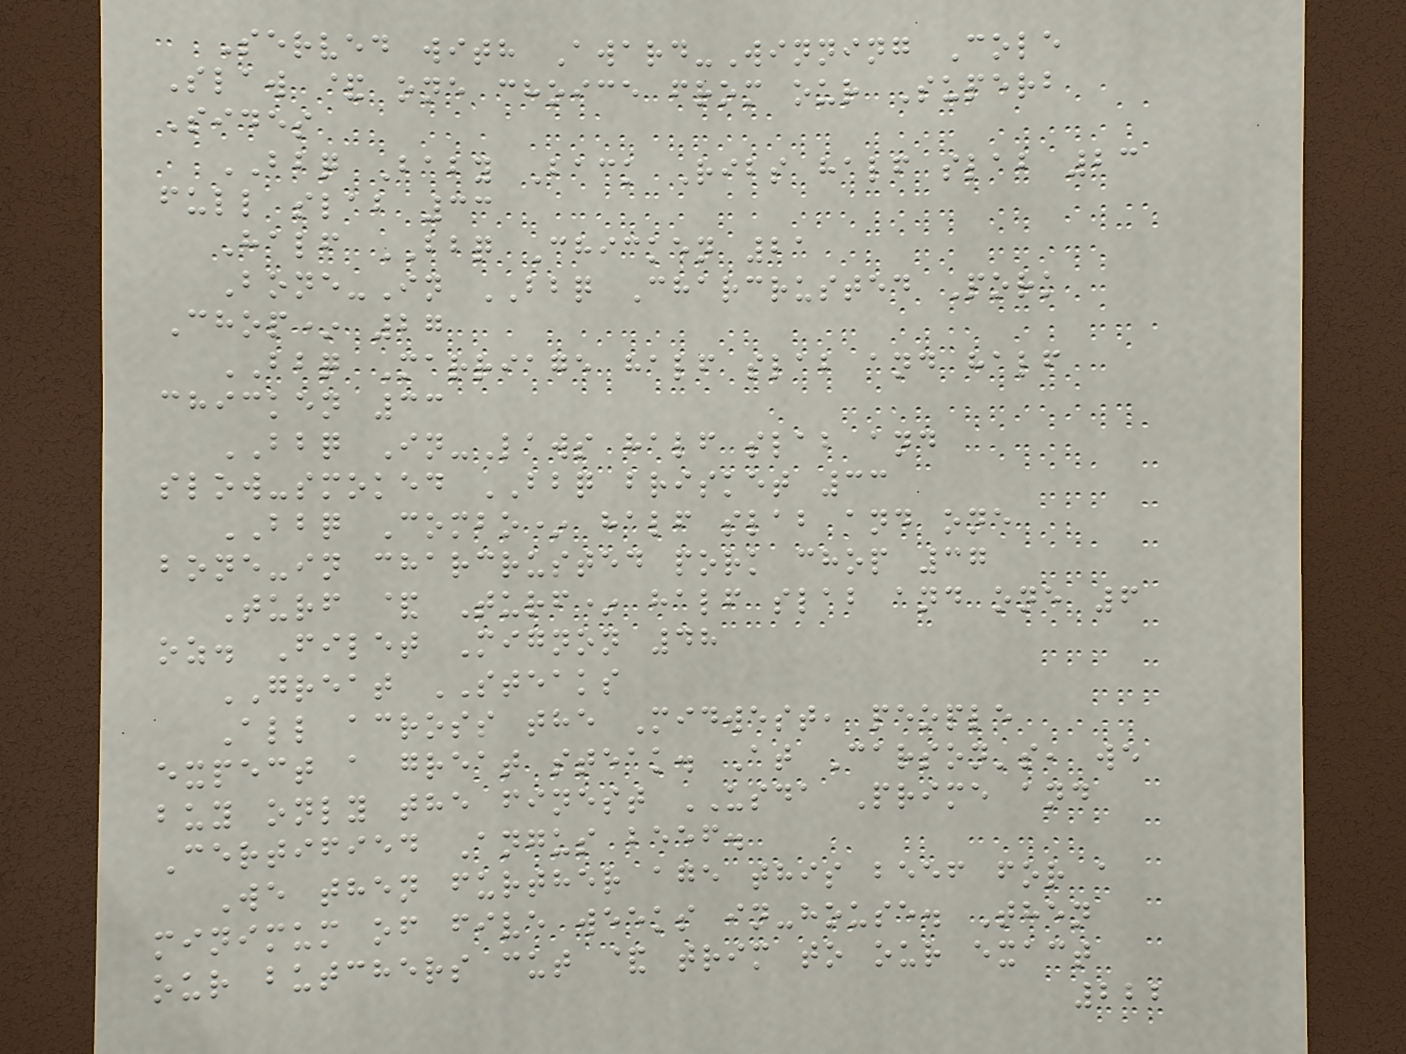Served with Award-Winning Cole
Slaw & one choice from our Superb
Sides
BBQ Baby Back Ribs half slab 23
full slab 33
Half BBQ Chicken 21
Bone-In BBQ Charcrusted Pork
Chop* 27
BBQ Marriage half slab and half
chicken 33
BBQ In-Laws half slab and
slow-smoked BBQ brisket 33
BBQ Combo* half slab and one
bone-in charcrusted pork chop 37
Turf & Turf* half slab and one 6
oz. Filet Mignon 48
GREAT STEAKS
All across the Midwest, people
expect a great steak. At Carson's, we
buy only the finest USDA Prime and
Certified Angus beef.
We then further age this beef for a
minimum of five weeks in-house. Then
our butchers cut & trim to our exact
222
